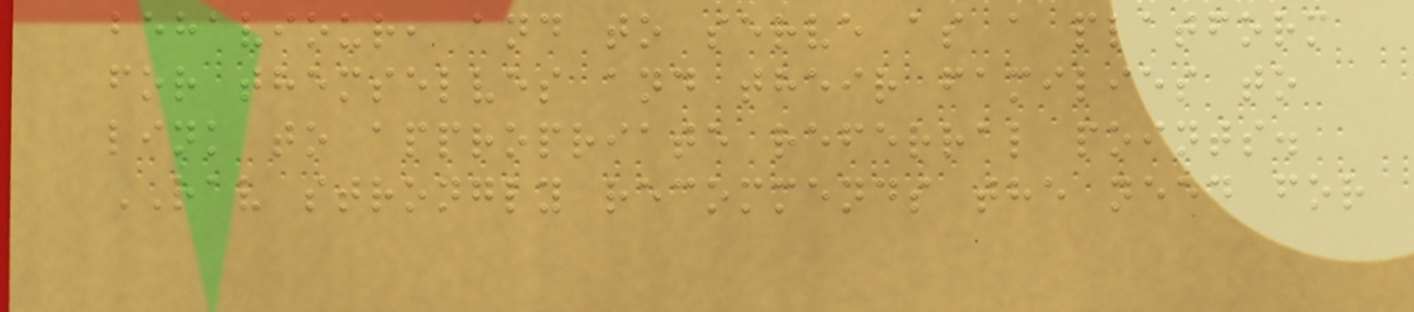behaviour, and to serve as a platform
for themselves and their families to
link to appropriate referral points.
RAV strongly recommends the need for
